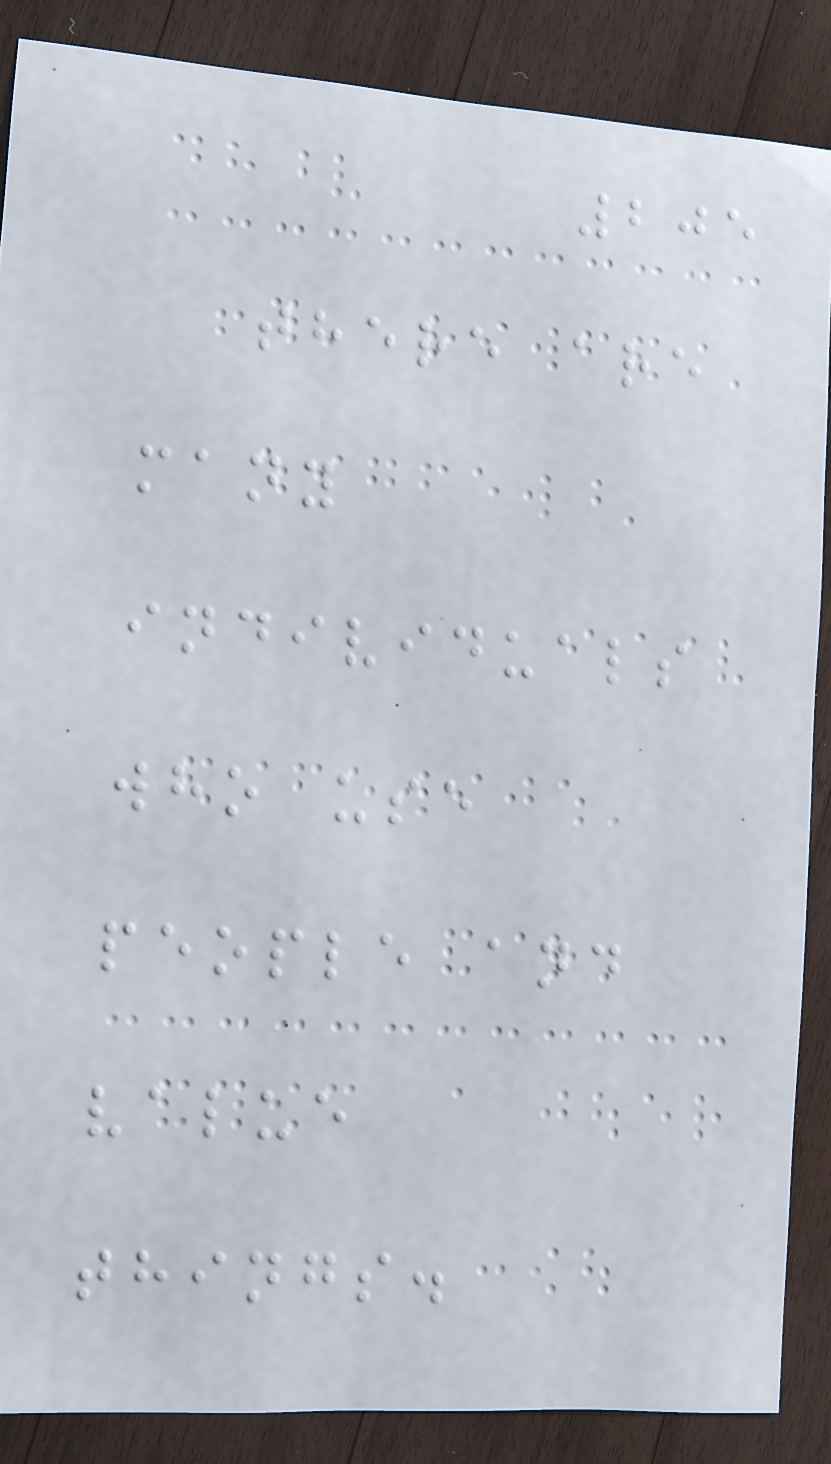205
there are
many
individuals
who use
people and
value
things.
